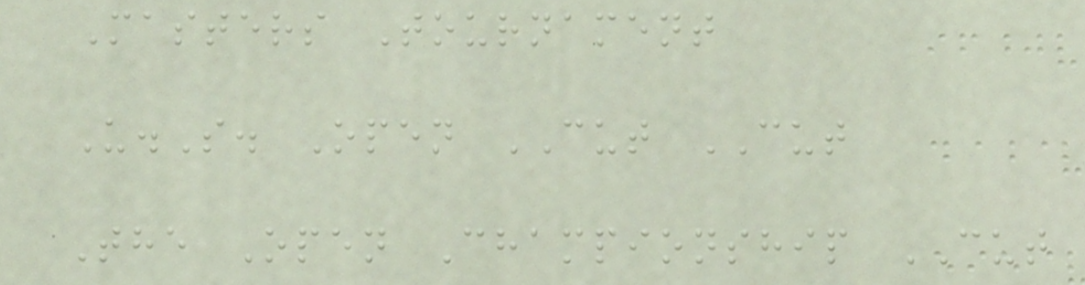Masters Tournament
U.S. Open CUT CUT
The Open Championship CUT
